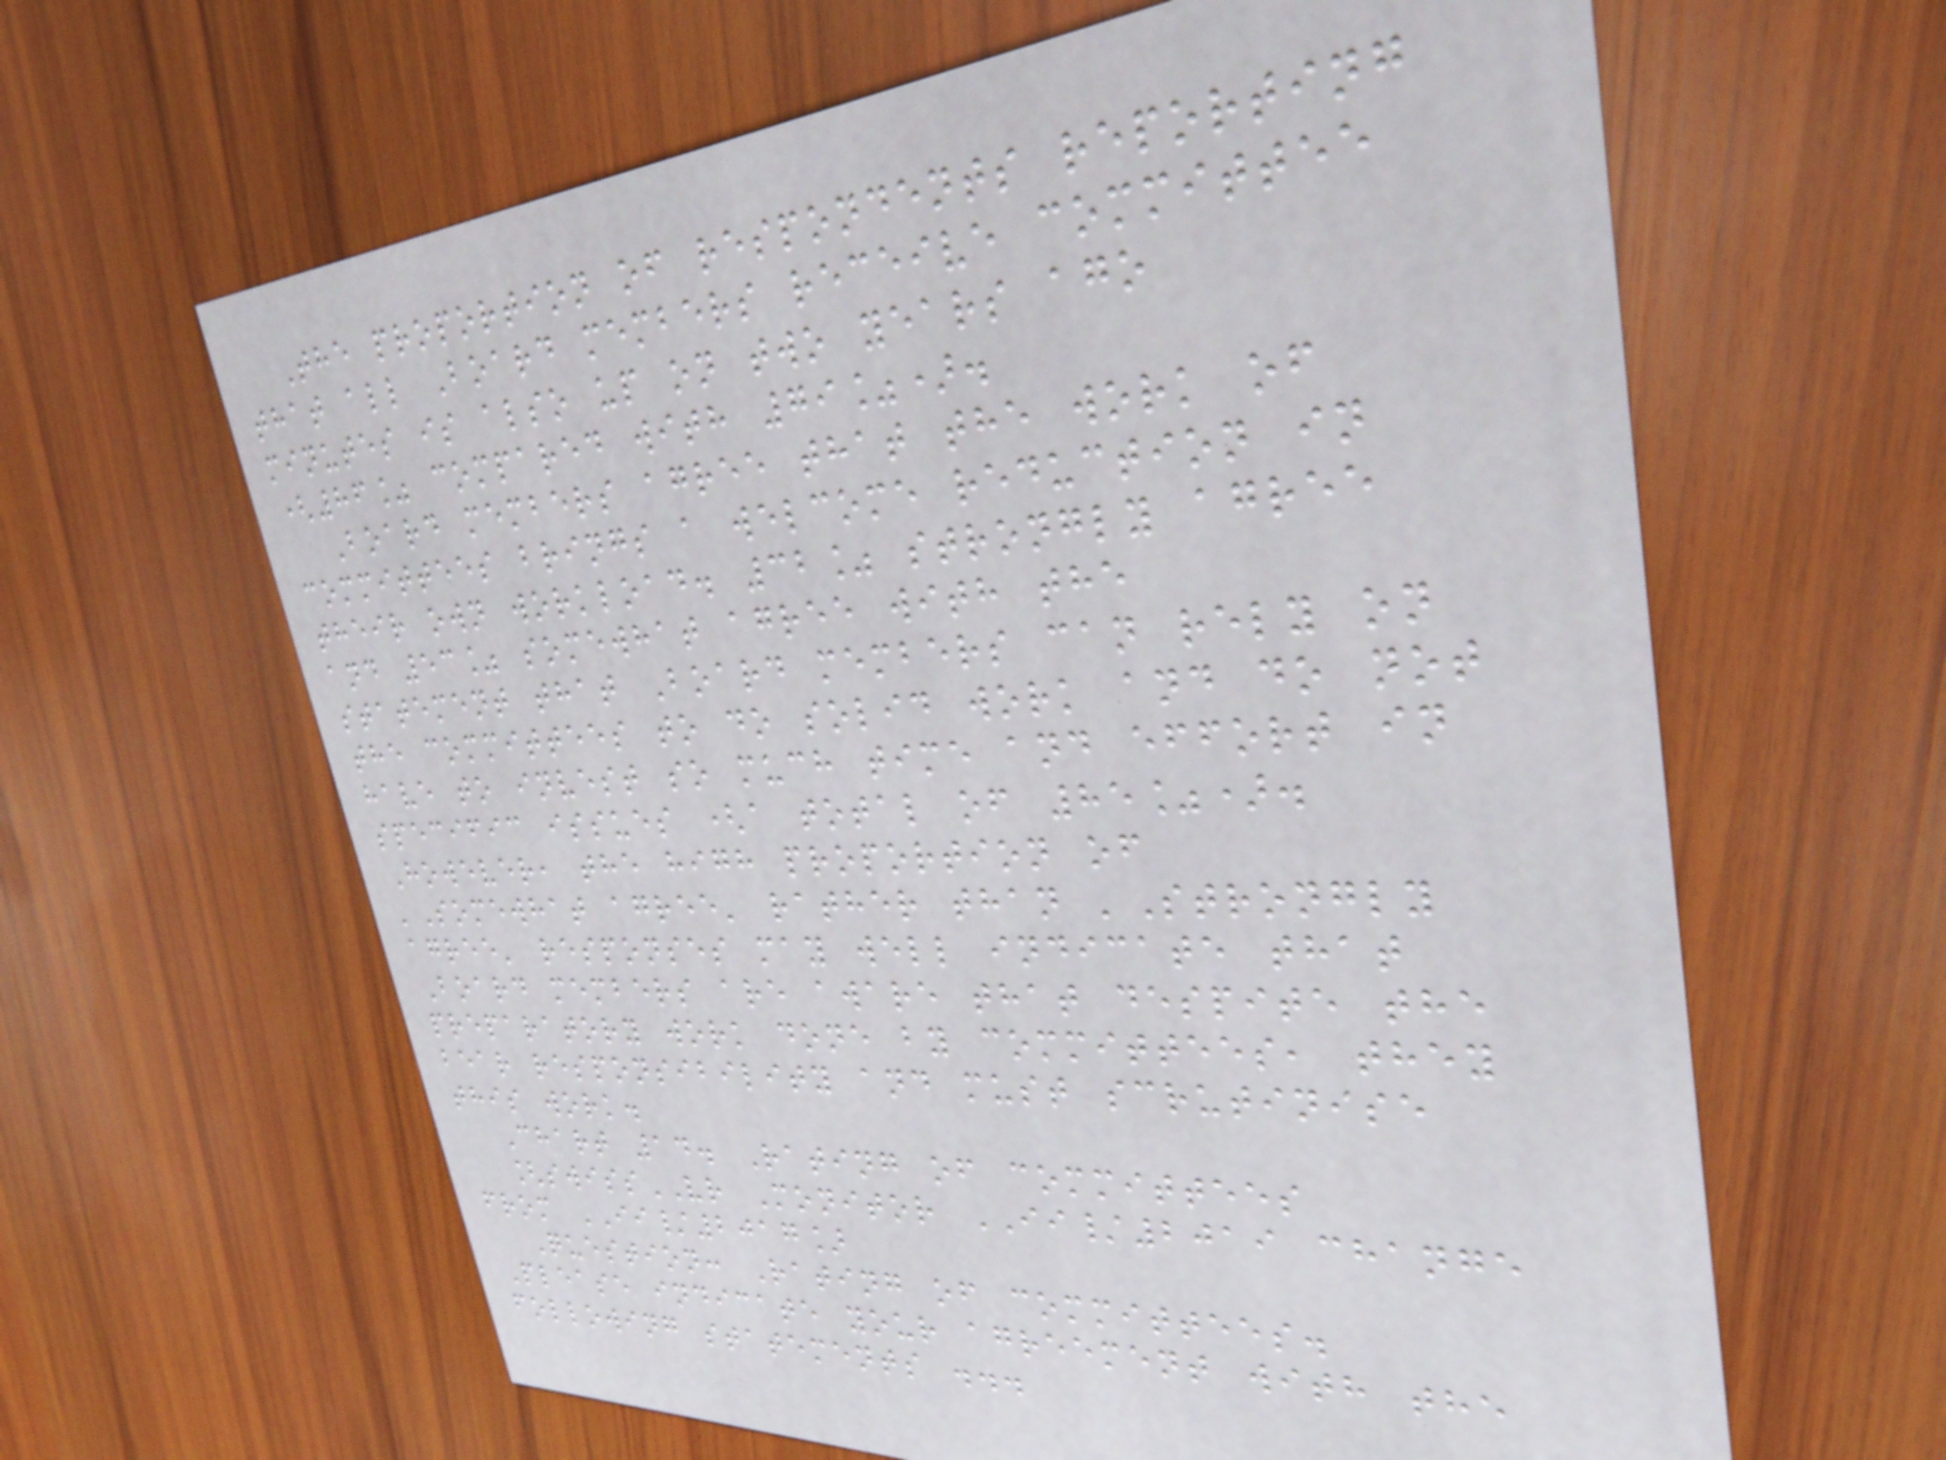The proportion of respondents reporting
that all Board members receive committee
minutes is also up on two years ago
(86% compared with 79%).
Board members agree that the work of
committees brings a welcome reduction in
their own workload. 32% strongly agree
and 53% somewhat agree with the
statement that Board members can rely on
the committees to do solid work and do not
have to invest so much time and effort in
specific issues (a total of 85%).
However, the high proportion of
'Somewhat agree' rather than 'Strongly
agree' responses may well indicate that
Board members are aware that despite the
preparatory work done by committees, they
bear responsibility and must scrutinise
this work.
Chart 14. Rating of committees
[swissVR Monitor II/2019 change
from II/2017]
Question: Rating of committees.
Please indicate your agreement with the
following statements ...
